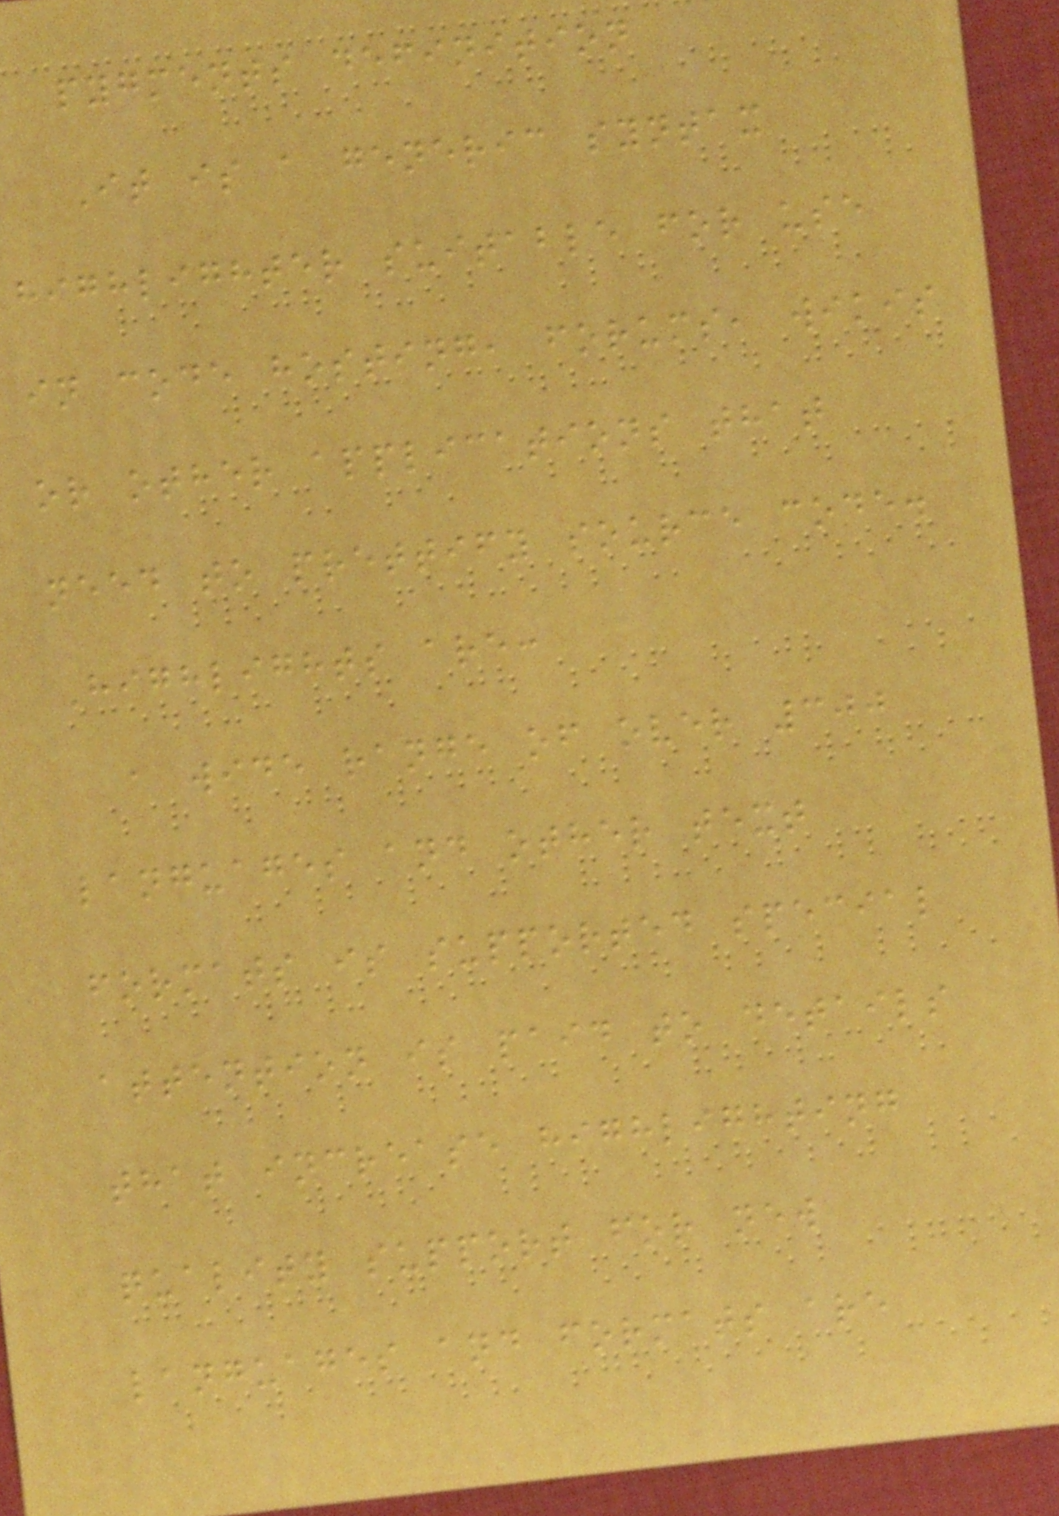pygments definition
It is a generic syntax
highlighter suitable for use
in code hosting, forums, wikis
or other applications that
need to prettify source code.
Highlights are:
a wide range of over 300
languages and other text
formats is supported special
attention is paid to details
that increase highlighting
quality support for new
languages and formats are
